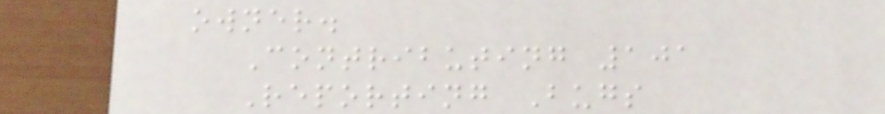owner.
Contributing 101
Reporting Bugs
